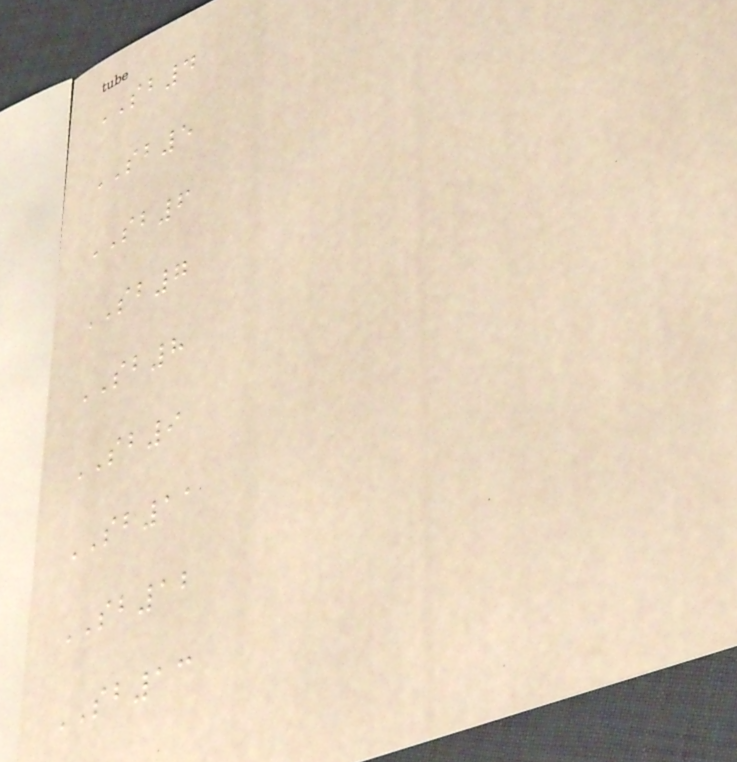SB4
SB5
SB6
SB7
SB8
SB9
SB11
SB12
SB13
